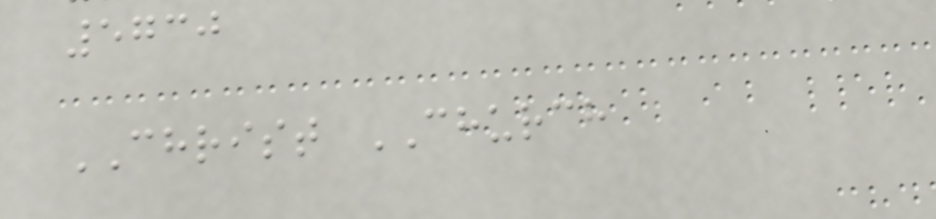5730
CHRIST CHURCH
